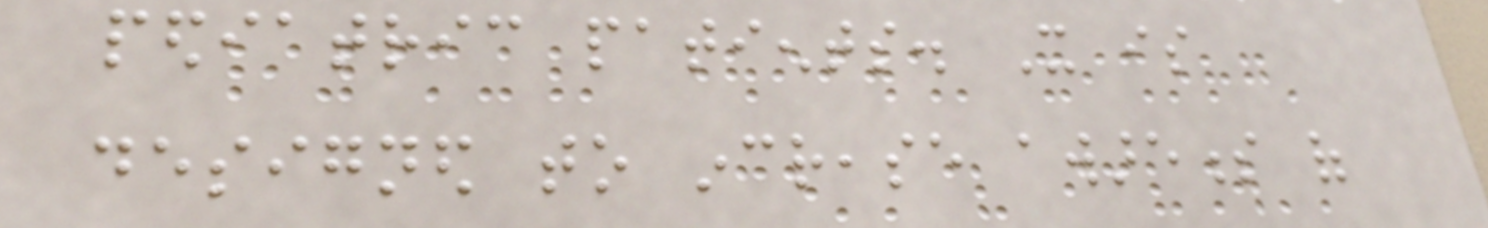pediatric patients. It is
designed to increase awareness of
